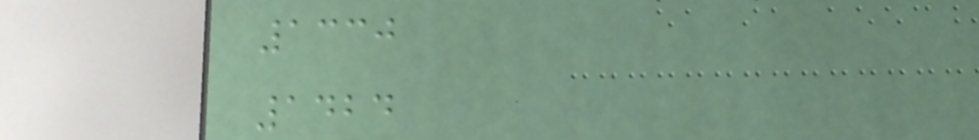1330
1424
